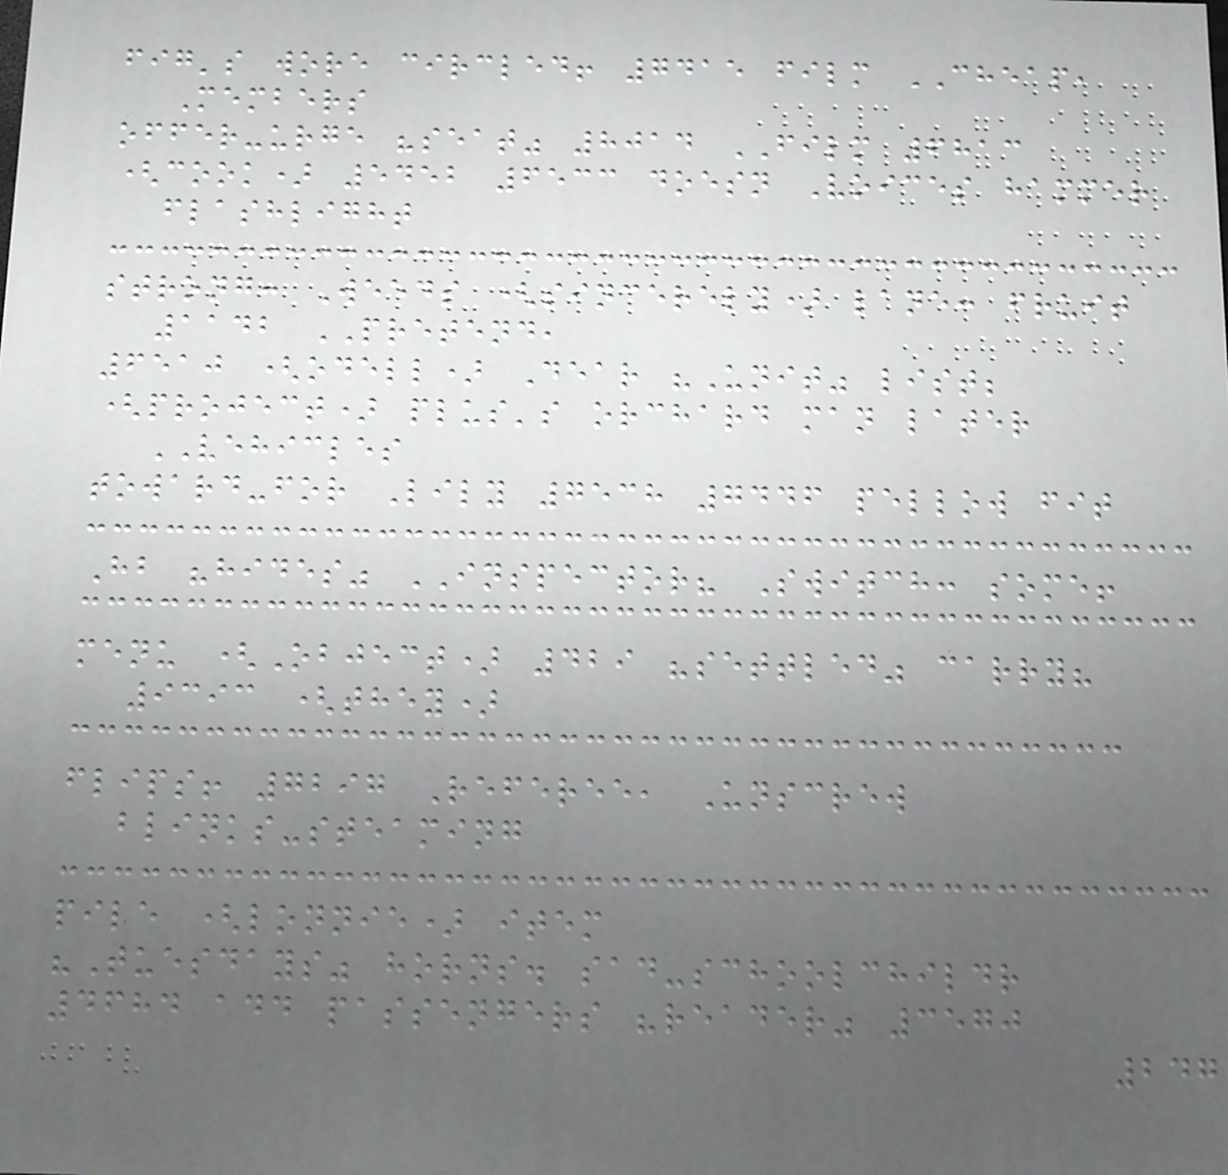fig's wore circled! 7415 film CHEAP,
Members
offer-urge "seat" 8014 FILM 6813
(cook) 5452 6533 doesn Voices hammer
flashlight
strong: Weeds (sincerely) lane: fruit
1142 PRETEND,
6510 (odell) Dear "Unit" list;
(project) plus's orchard man later
VEHICLES
toward-for Lily 7538 7446 pellow fit
Hb "hides" INSPECTOR? Switch: some!
menu (Object) 429 "settled" carry?
9393 (they)
flips! 7297 Referee, Unscrew
blinks-steaming
pile (lonnie) item
"Tuesdays" horns. sad-schoolchildr
4684 add passengers "reader" 3570
247
